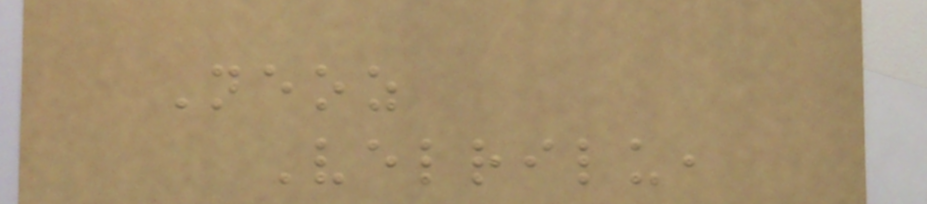Neoz
Velrilu,
